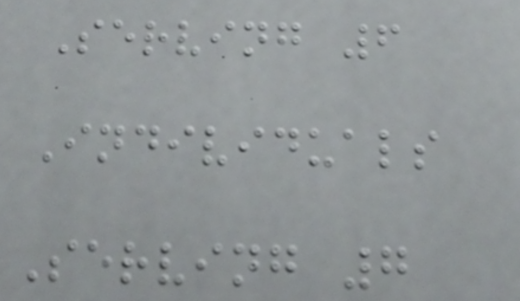Serving 6
Individuals
Serving 7
